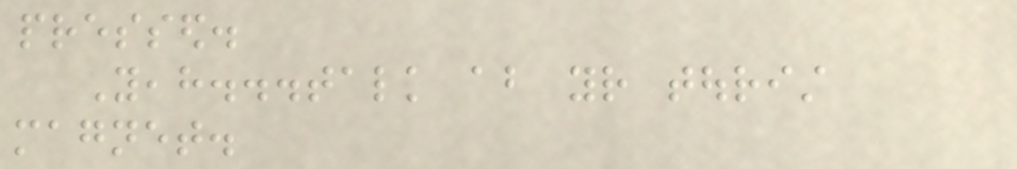pressed.
Yeah...talk about your tourist
magnet.
